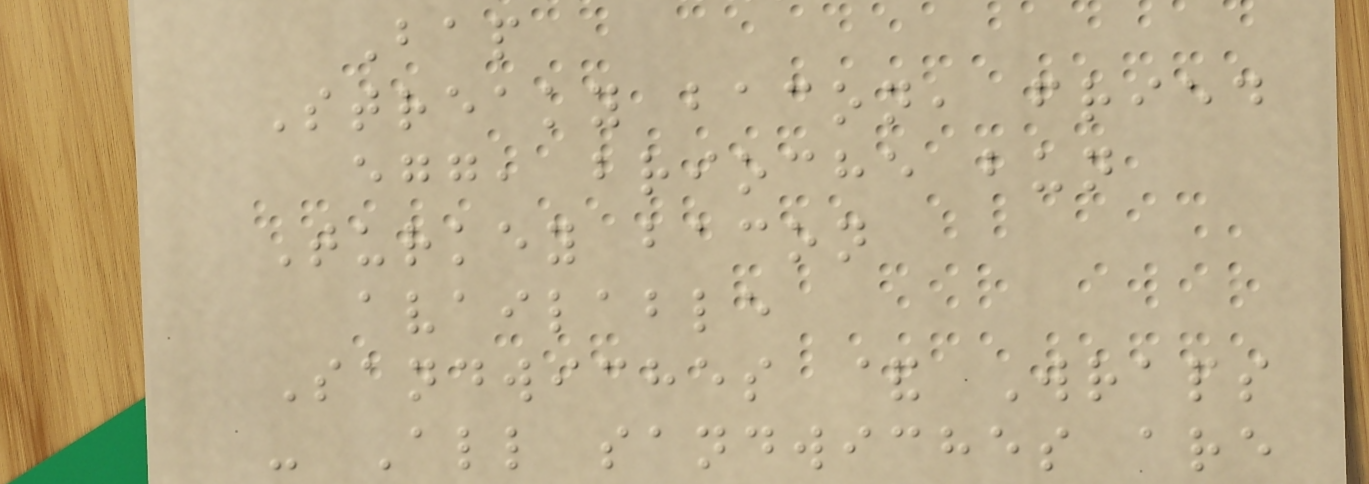Bap
Streaky bacon, fried
egg, brioche bun
Turkey bacon
available
Sandwiches & Wraps
- All sandwiches are
